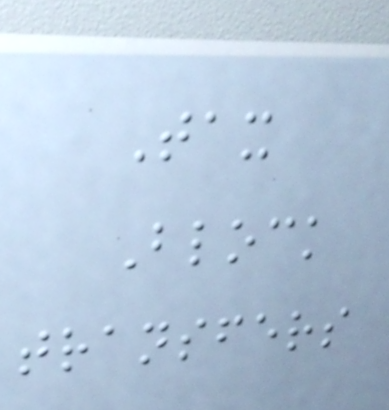Tax
Block
transfers
